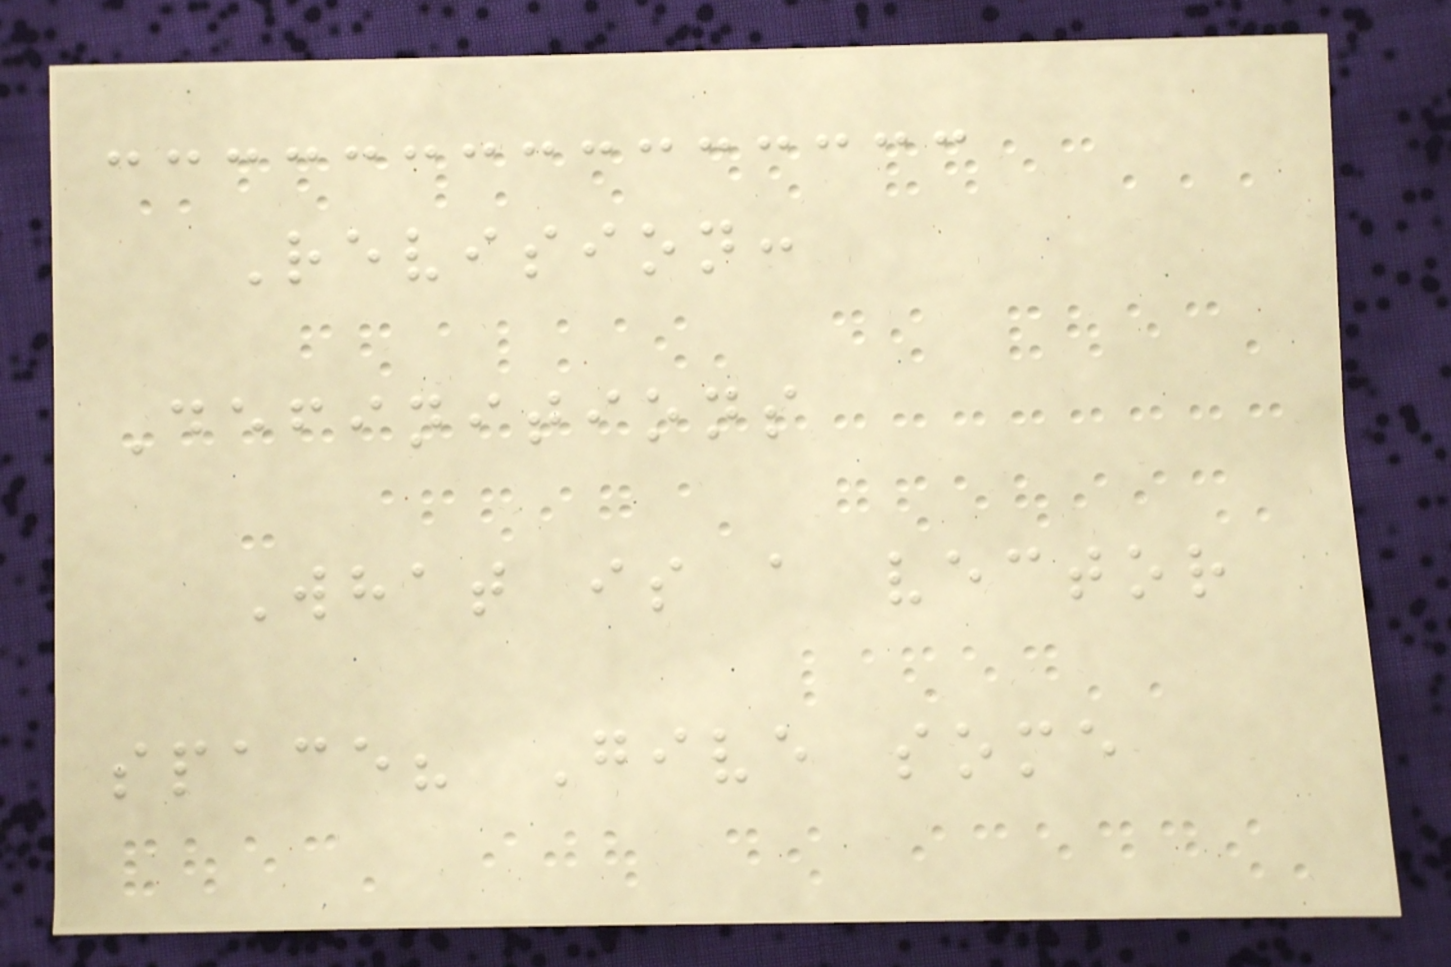Revision:
Definitions
What is a vector
space? Give some
